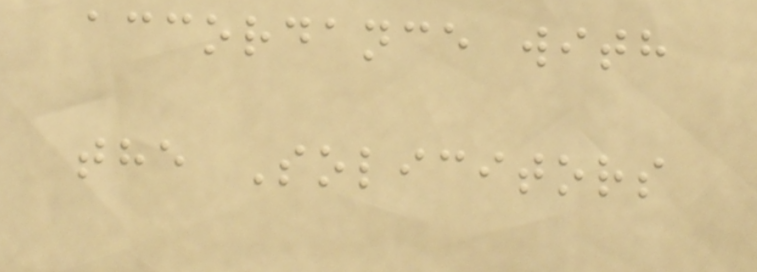accordance with
the Solicitors
